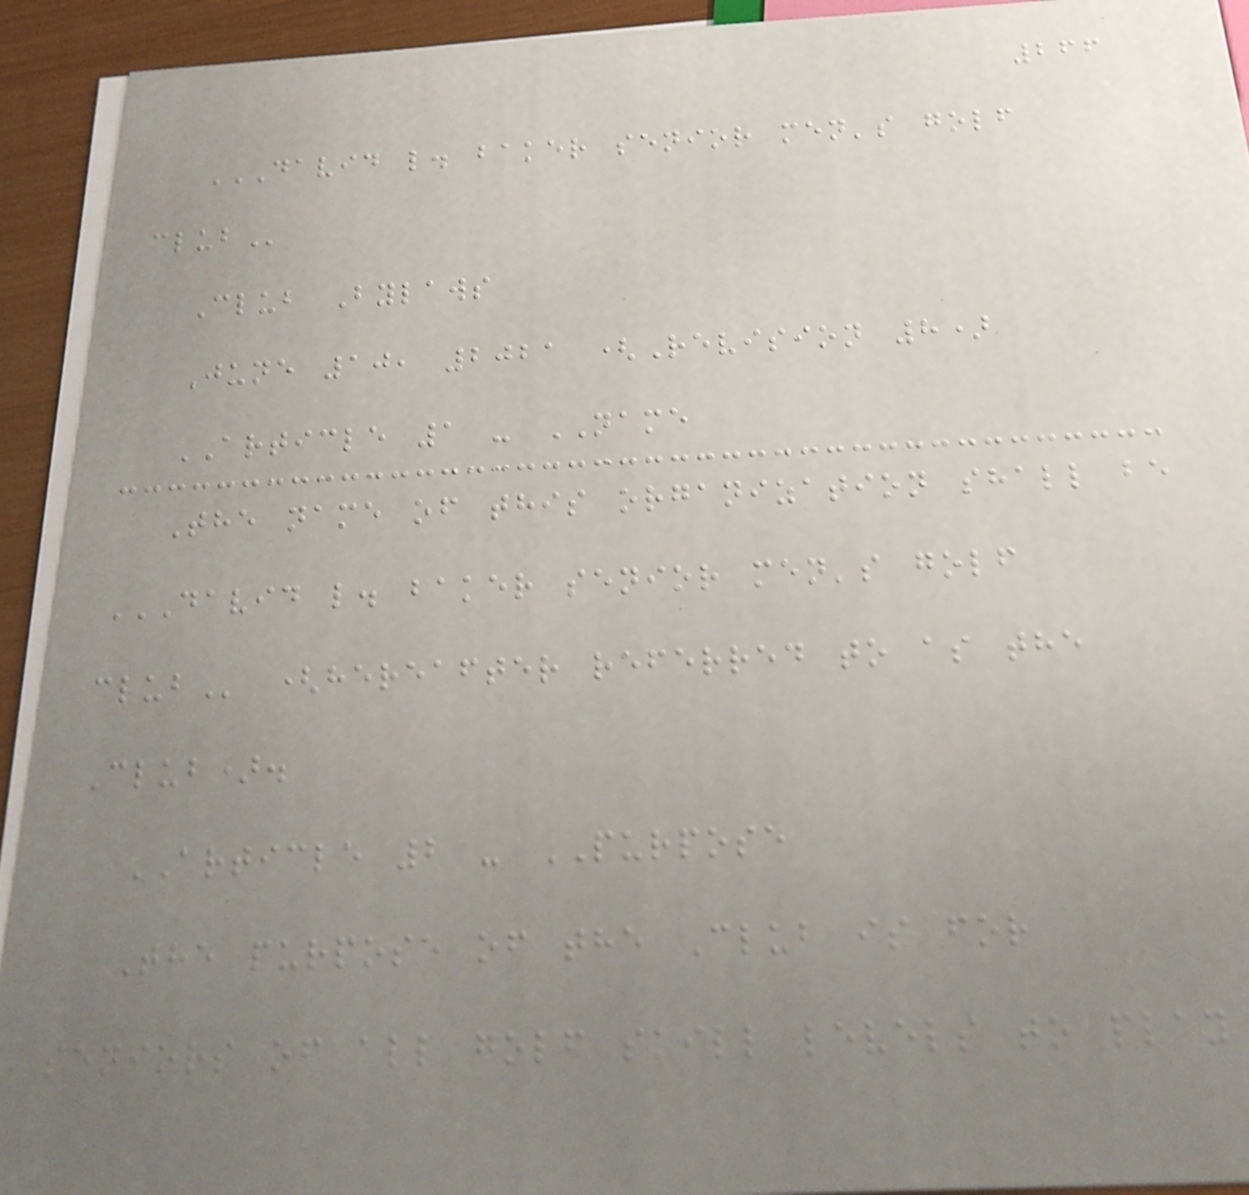266
DAVID L. BAKER SENIOR MEN'S GOLF
CLUB
Club Bylaws
June 10, 2021 (Revision 8)
ARTICLE 1 - NAME
The name of this organization shall be
DAVID L. BAKER SENIOR MEN'S GOLF
CLUB (hereafter referred to as the
Club).
ARTICLE 2 - PURPOSE
The purpose of the Club is for
seniors of all golf skill levels to play
